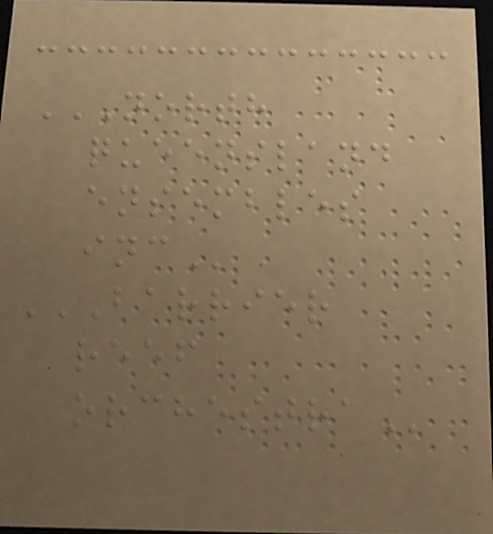NORTH
QUEENSLAND
ENSEMBLES
INC
BARRIER
REEF
ORCHESTRA
